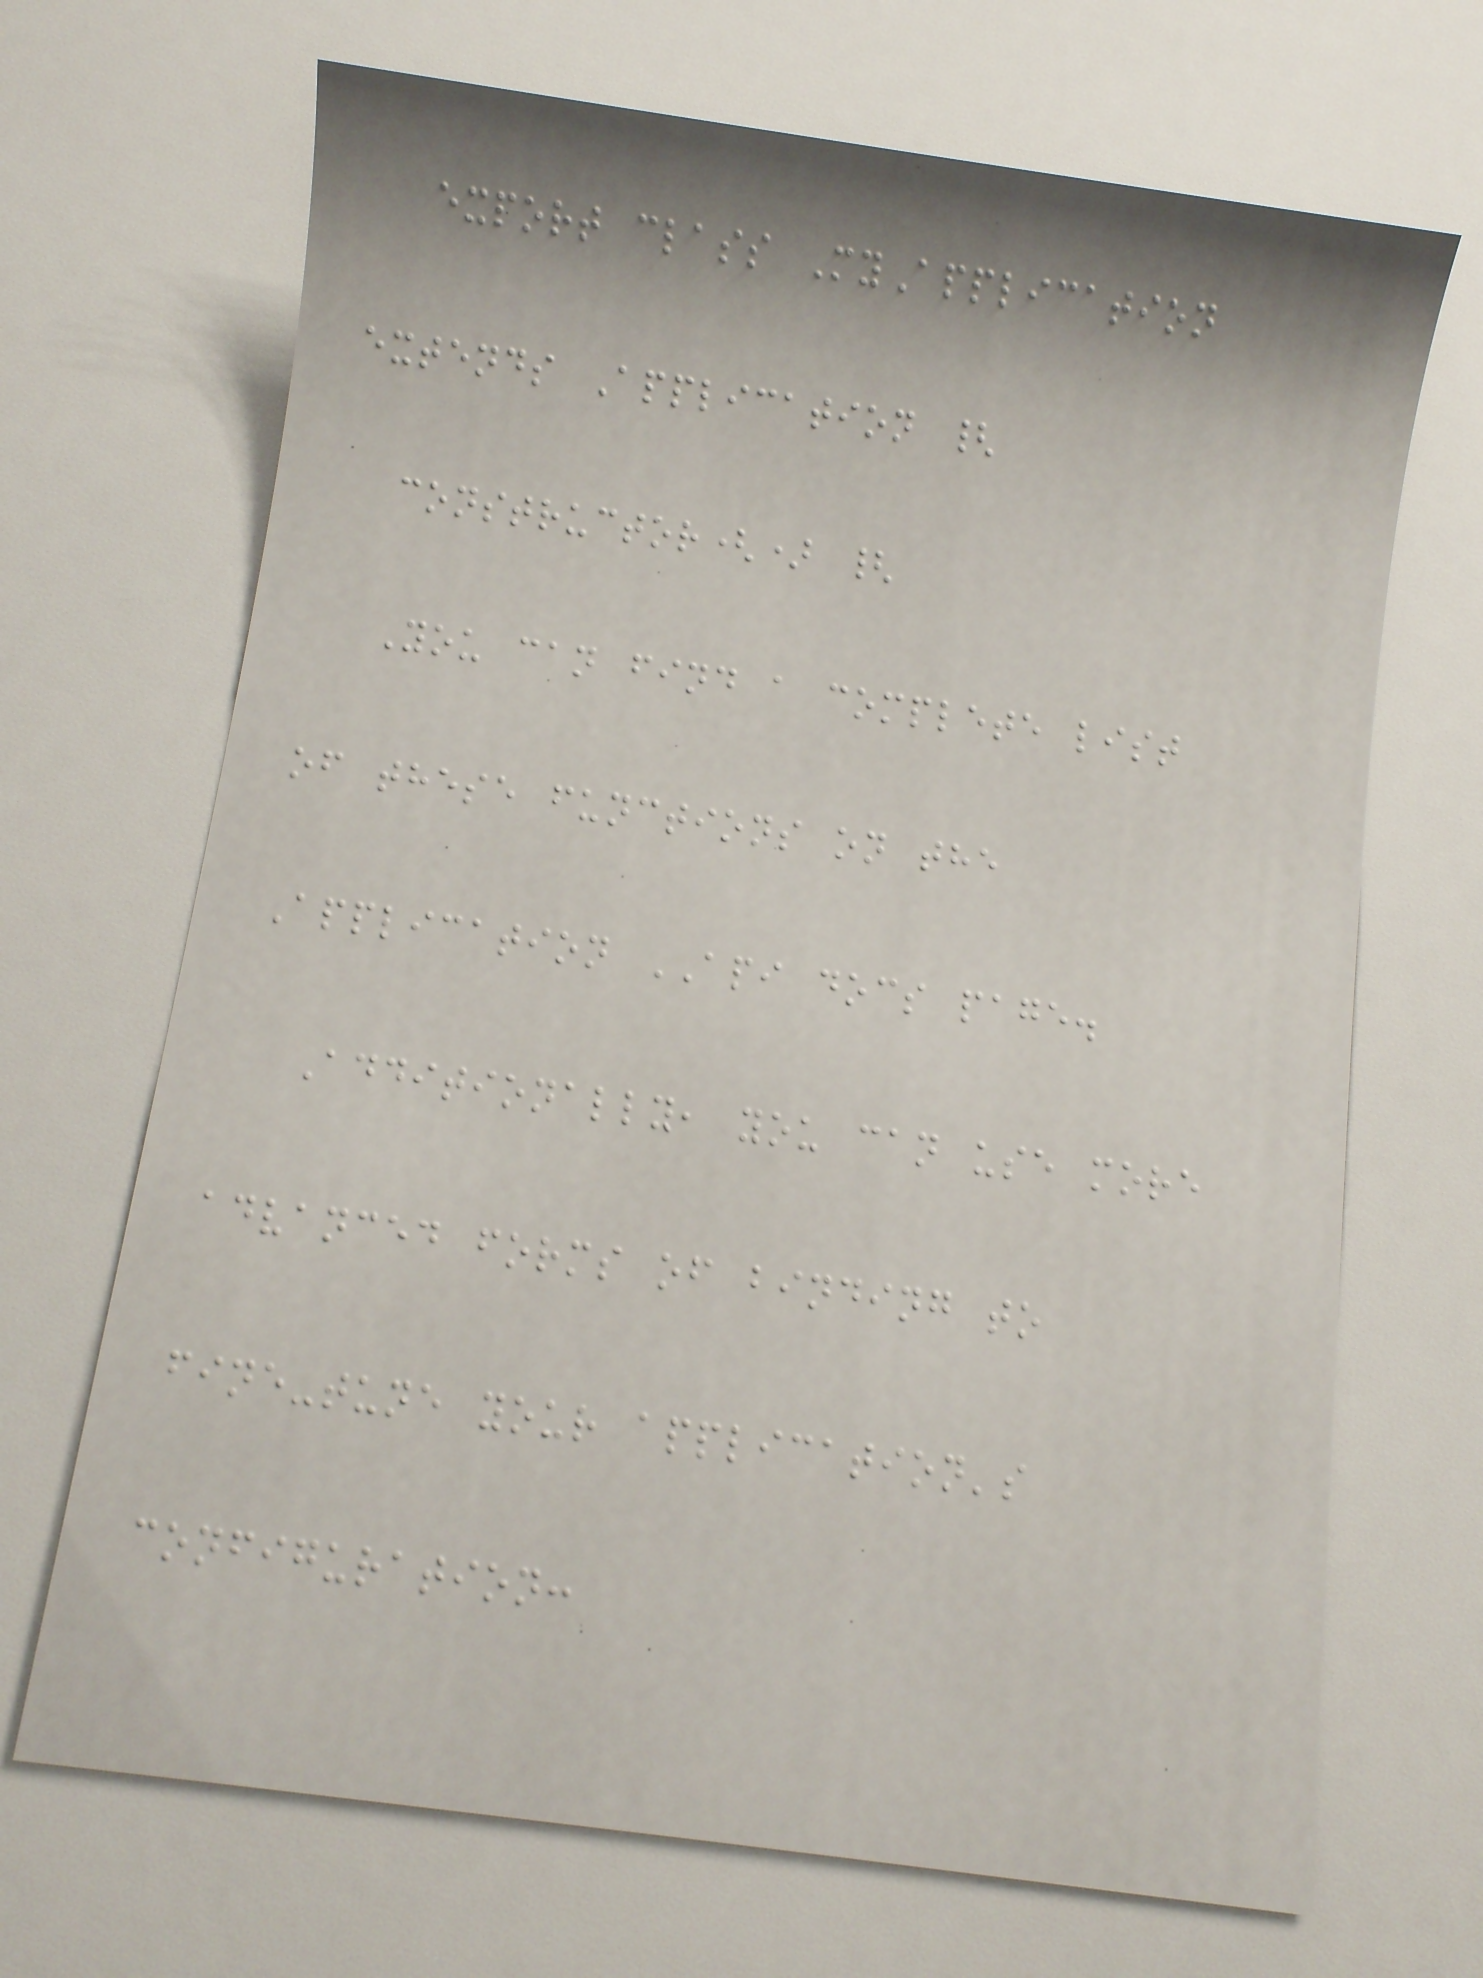export class MyApplication
extends Application {
constructor() {
You can find a complete list
of these functions on the
Application API docs page.
Additionally, you can use more
advanced forms of binding to
fine-tune your application's
configuration:
